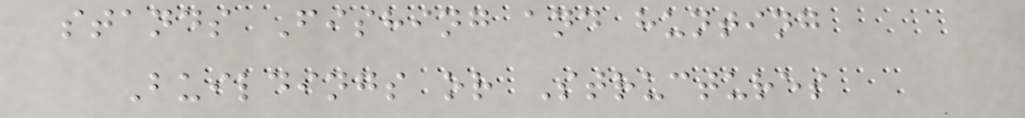stands Fishing and hunting
Buildings or Structures
